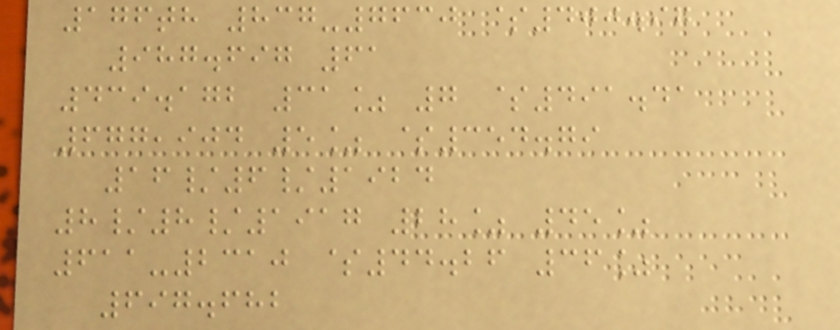176th 837-7630 $400.97
987.697 61
439.172 31% 7 $491.41
677,904 5% $354.79
16/6/1924
8/8/1917 28% 45%
611-2310 $44.26 36%
697.682
